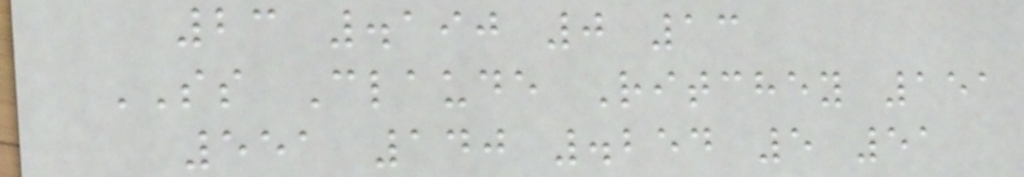23 .190 0 13
SS Claude Ritchey 151
551 140 .254 5 51
